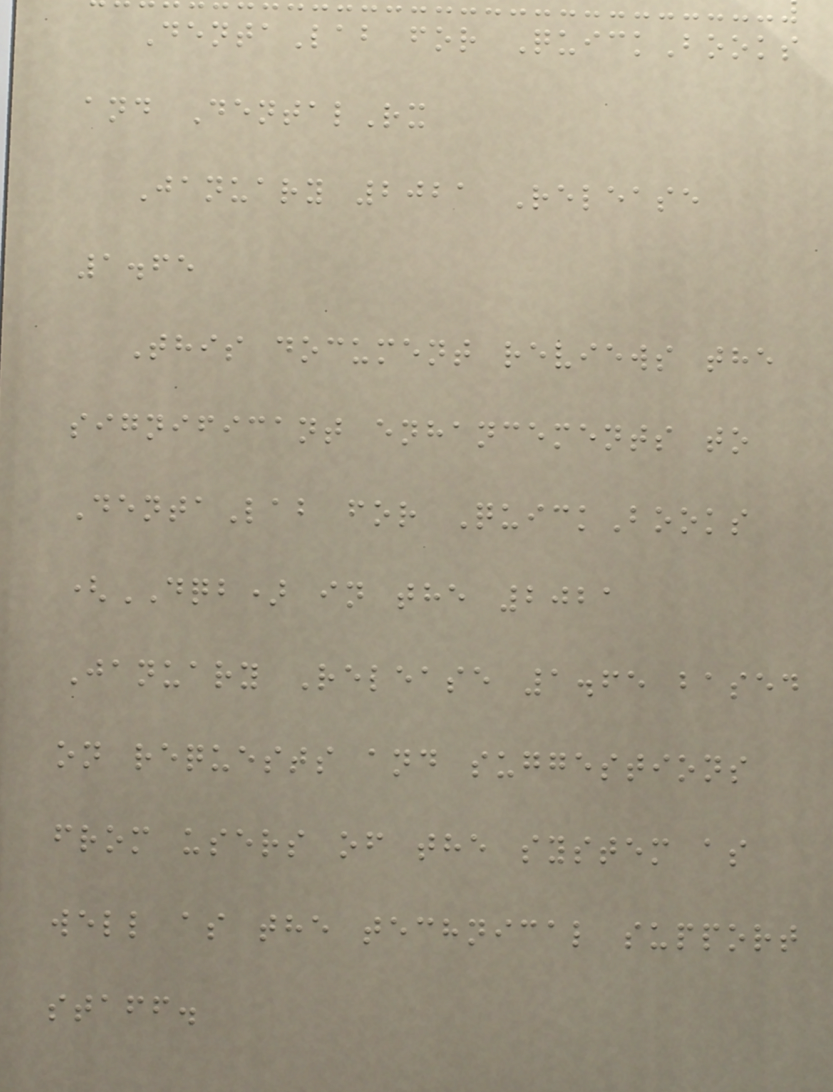DentaLab for QuickBooks
and DentalRx
January 2021 Release
1.65
This document reviews the
significant enhancements to
DentaLab for QuickBooks
(DQB) in the 2021
January Release 1.65 based
on requests and suggestions
from users of the system as
well as the technical support
staff.
